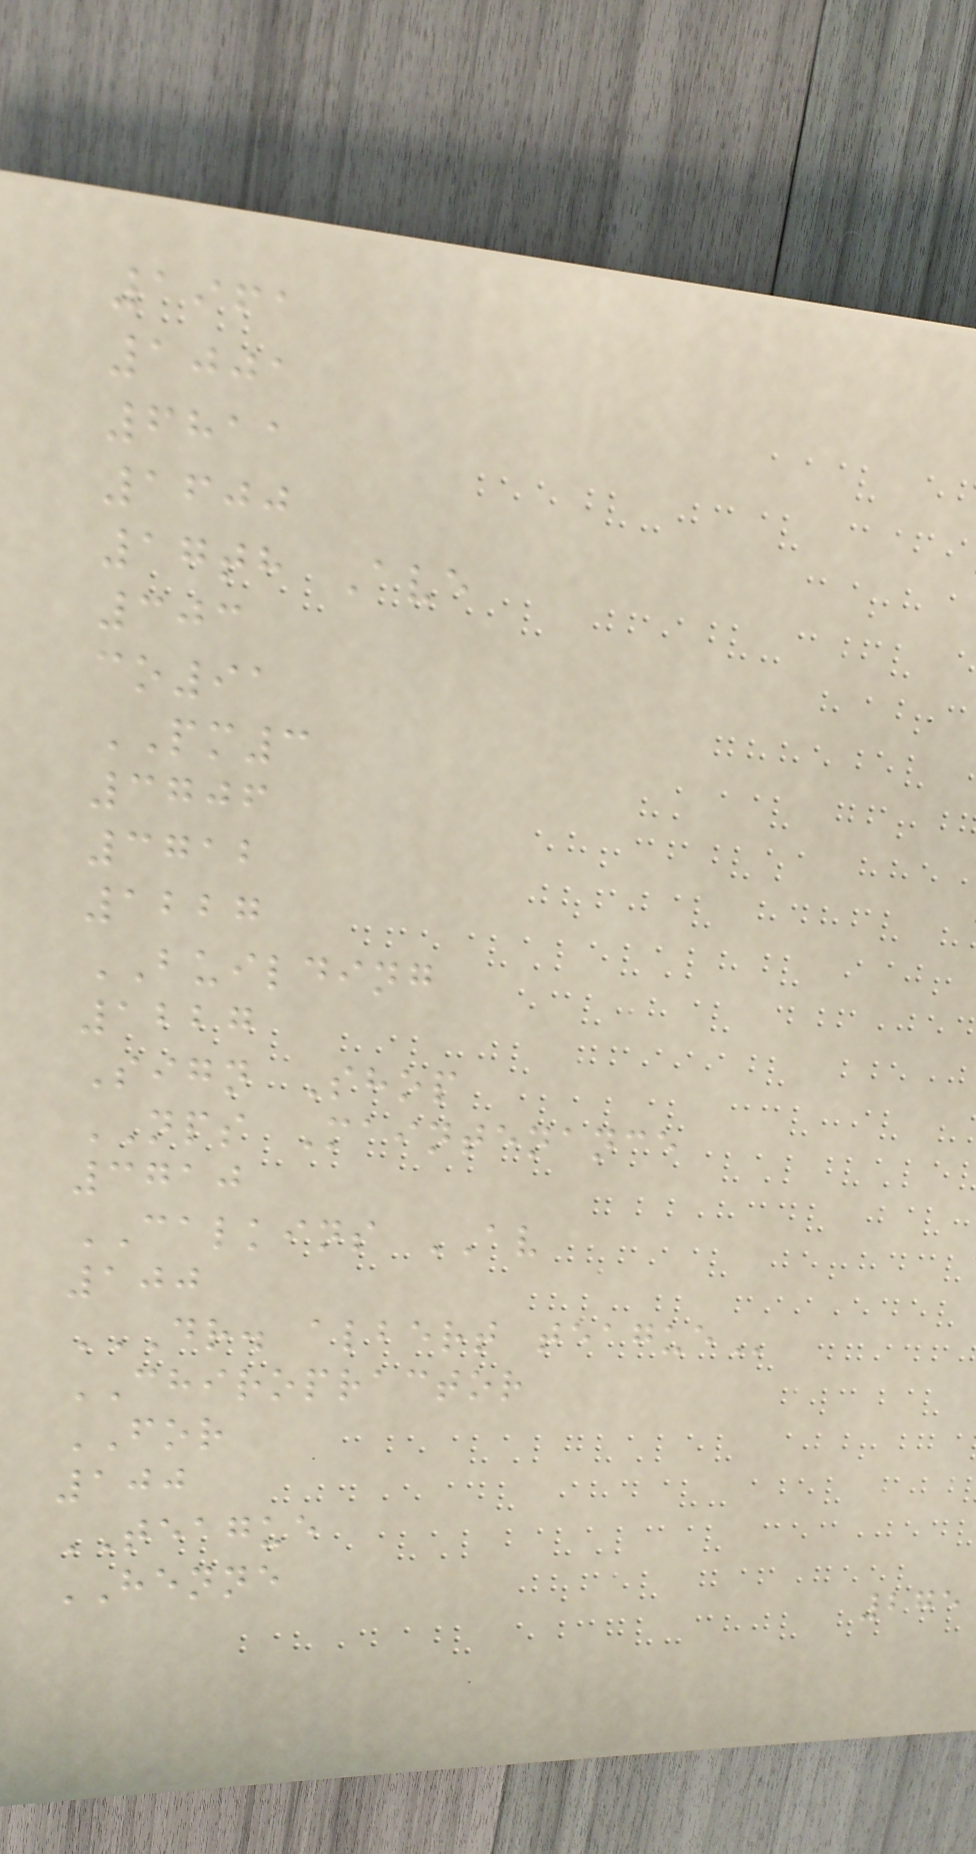1961
1001
6811
1600
17th Ave
303
co91
PM3
3706
3712
1227
BUILDING
1227
Sign Shop
NPS Maintenance
3710
CALKINS AV
100
DR. ALBERT TEAGUE
CHIROPRACTOR
FOR
100
TEAGUE
HENNE
275
